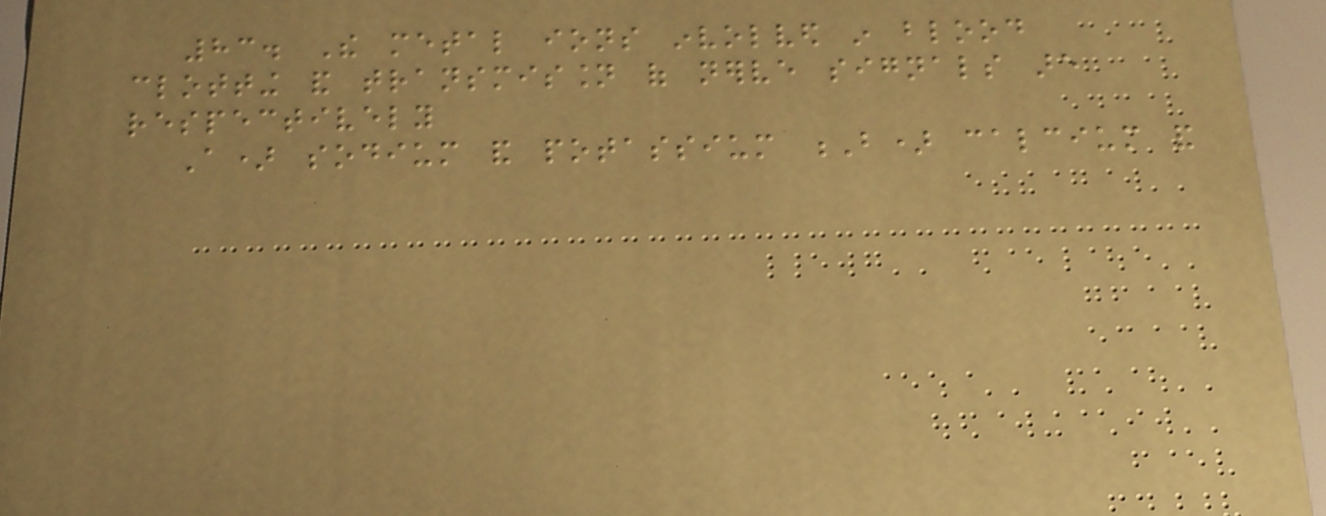83. The metal ions involved in blood
clotting and transmission of nerve signals are
respectively
A) sodium and potassium B) calcium and
